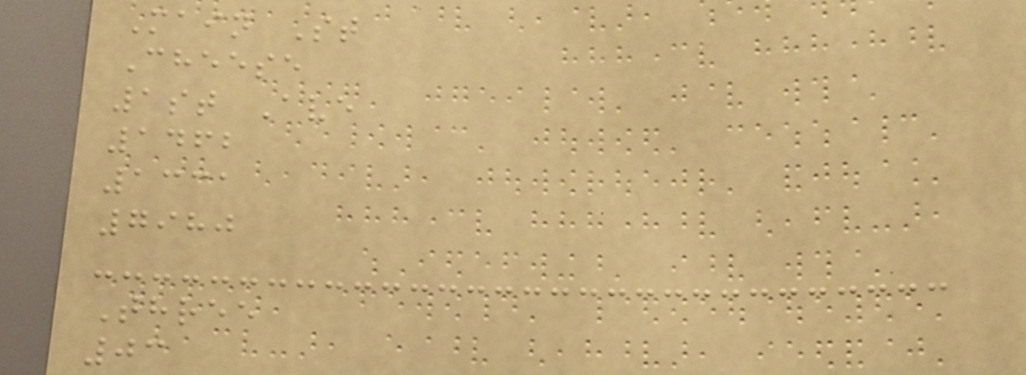Main St
Cheese
1st Ave
1462
1331
7980
Three
03
